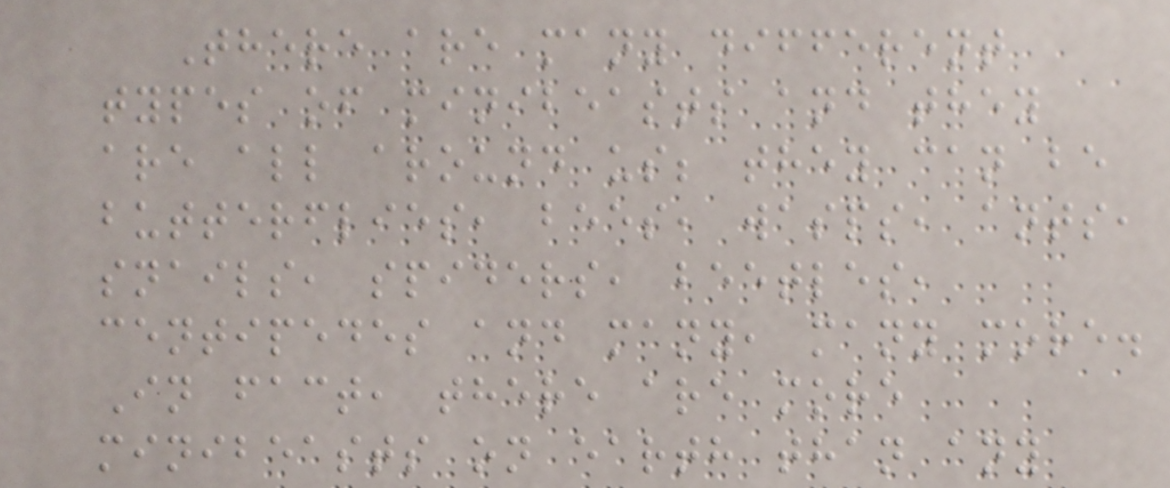There are many different
types of minibeasts and they
are all around us; they can be
butterflies, bees, wasps, ants,
snails, spiders, beetles,
centipedes and many, many more.
In fact, there are more
minibeasts on earth than any
